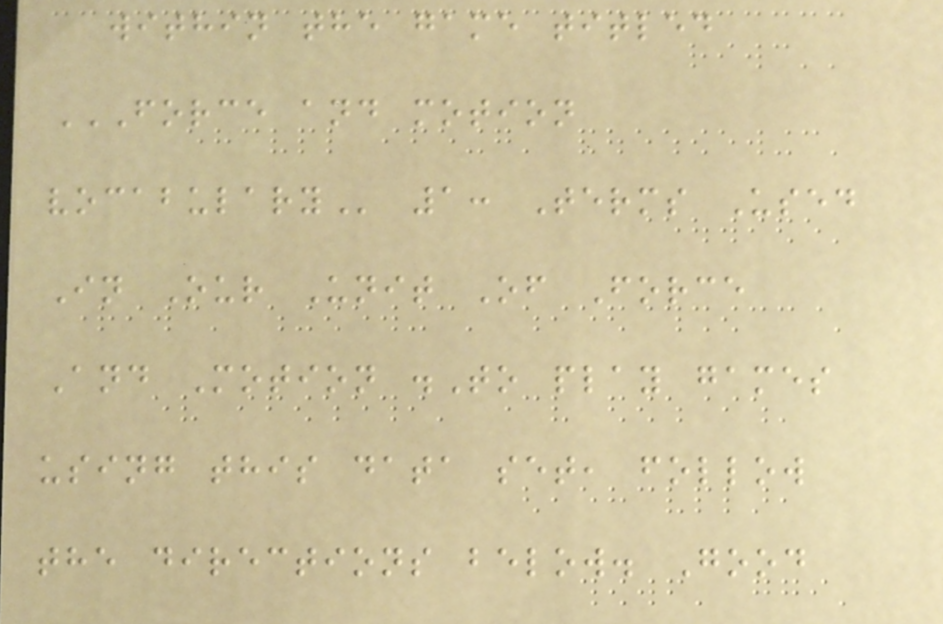within the game titled
FORCE AND MOTION
VOCABULARY 1: Terms Used
In Our Unit Of Force
And Motion .To play games
using this data set, follow
the directions below. Good
